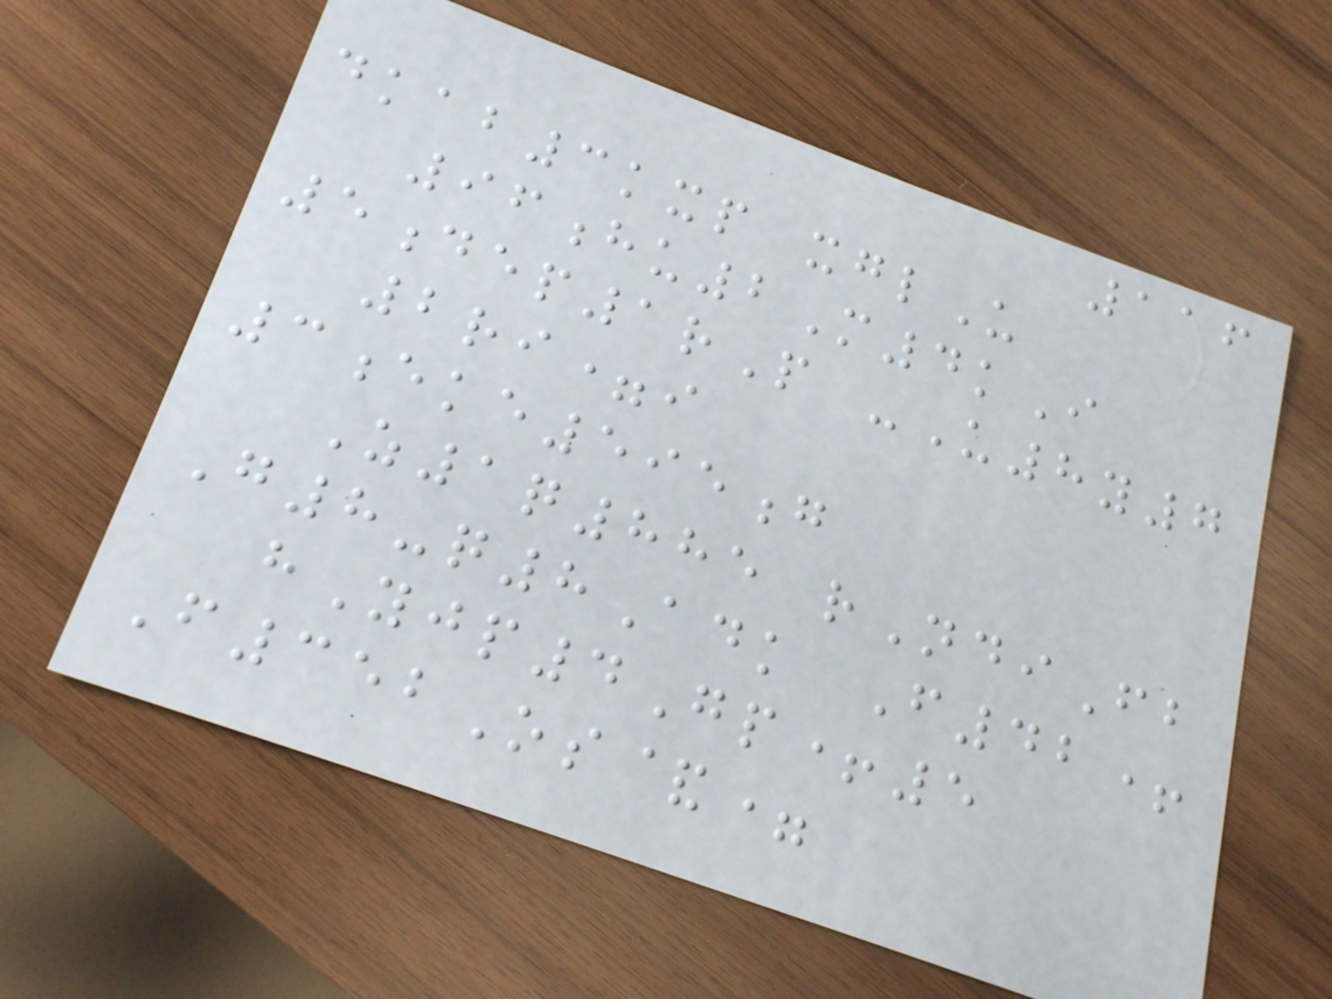116
dkab3kxp xglU
96hu2M4kI
5dep1rP -U8y7
2ri=i
3eke595g
Z1q885 rNdiFb
G8-q8Adk F42+
hYjp4Gp+5
F352Os&=
